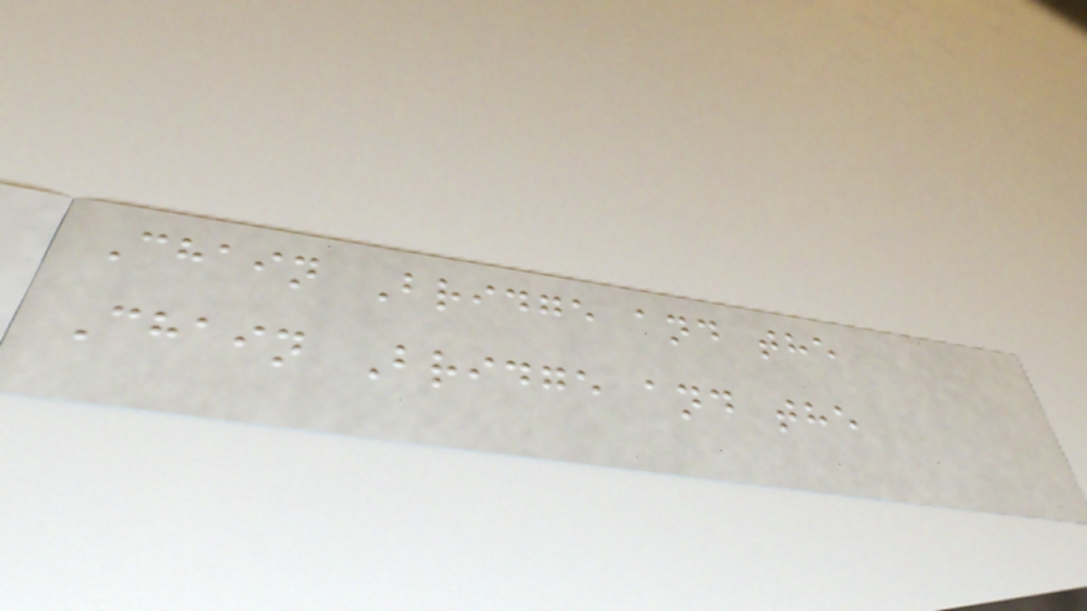Chain Bridge and the
Chain Bridge and the
